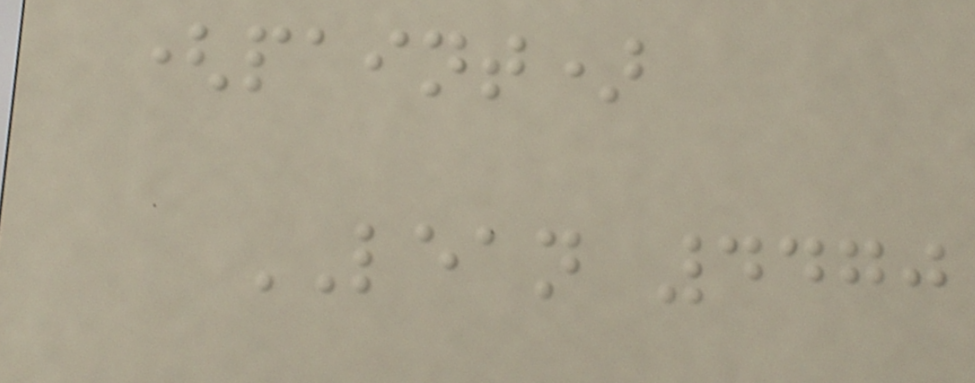(paint)
LEAN 4470
